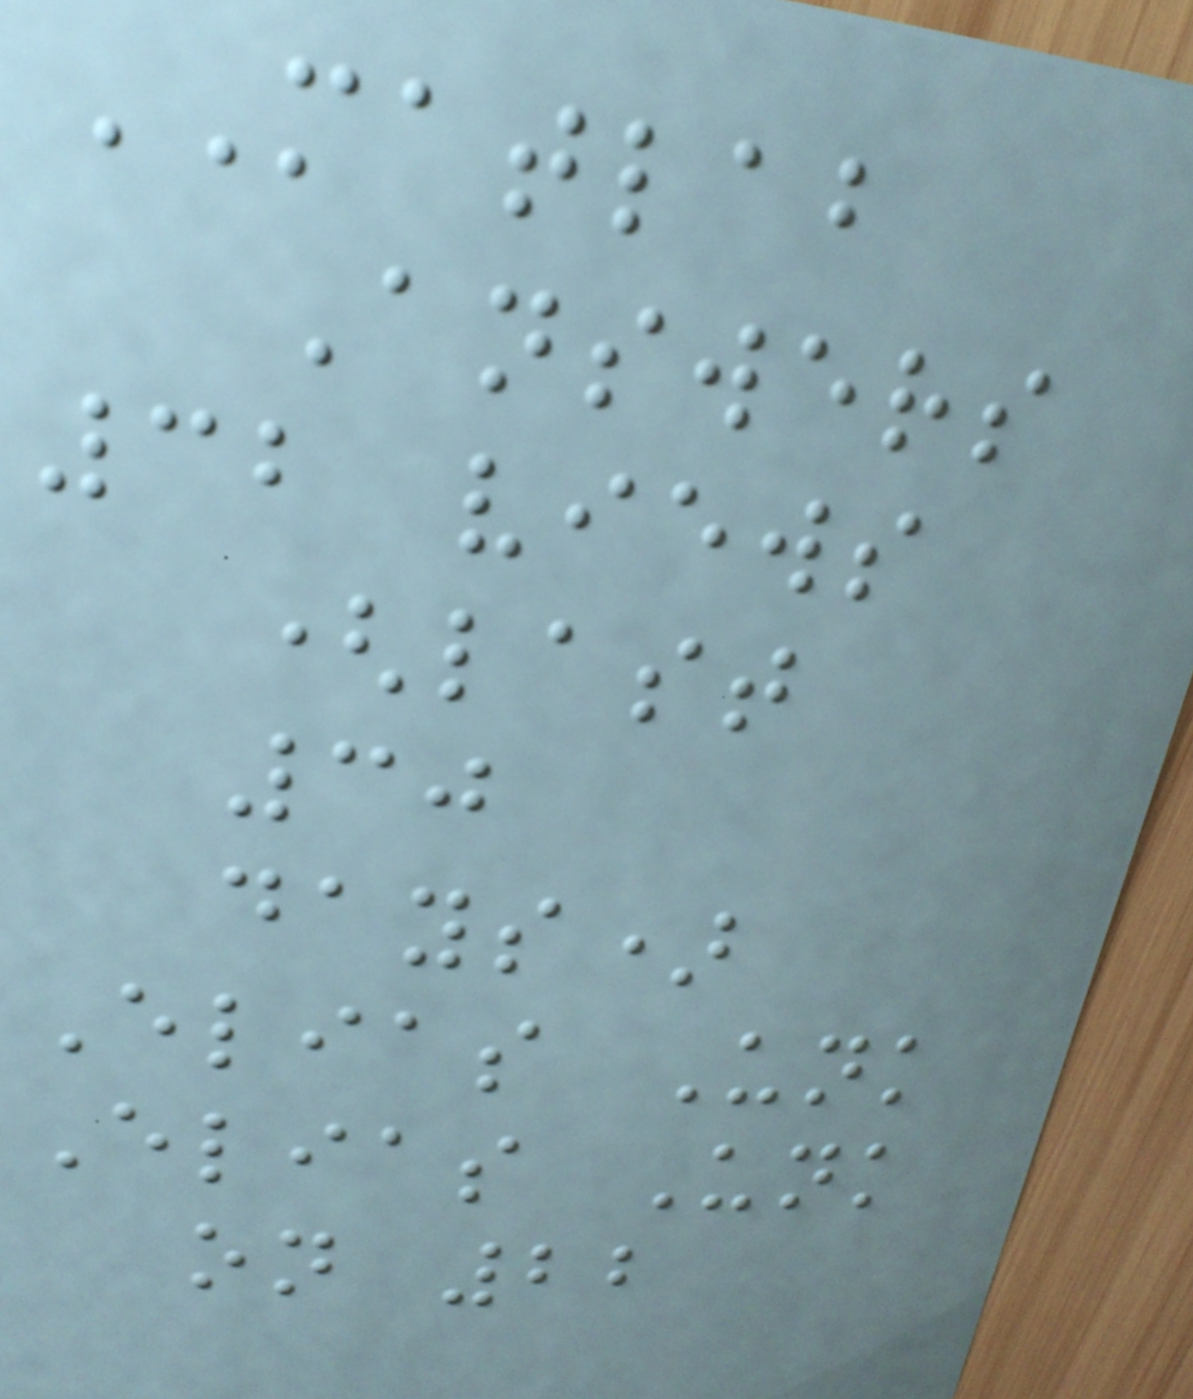MATLAB
Answers
32 views
(last
30
days)
Elias Unk
Elias Unk
on 22
